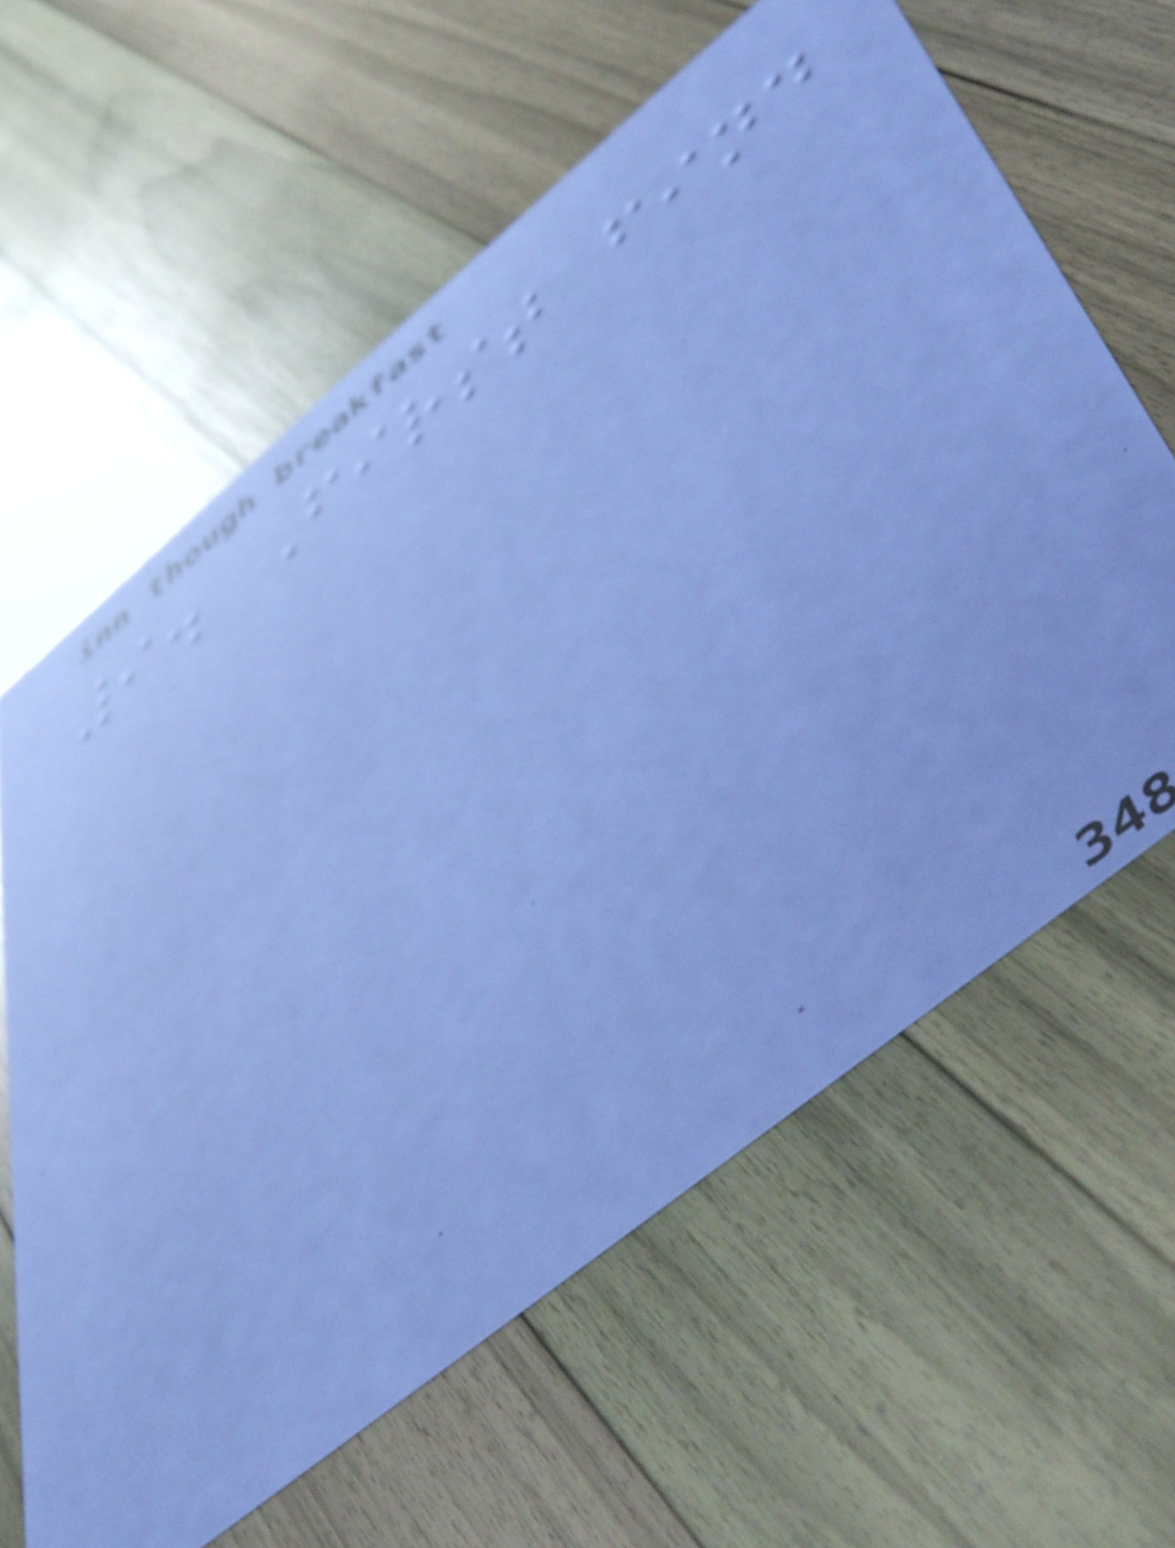9. First find
